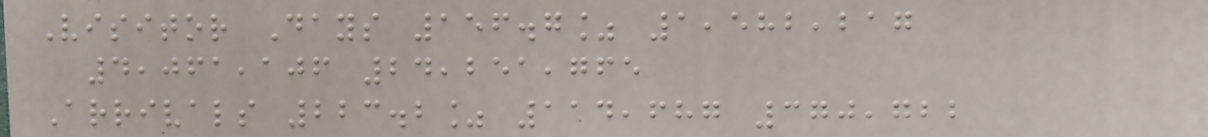Visitor Days 156.7% 1,582,217
4,061,106 24,251,765
Arrivals 223.2% 114,687 370,722
